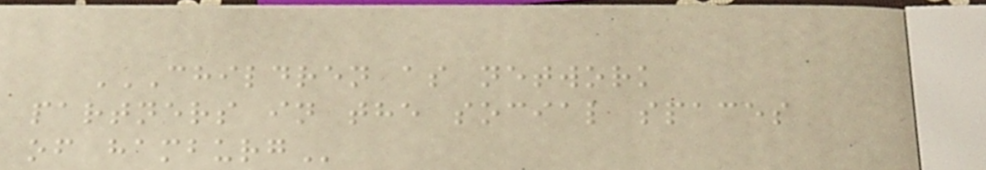CHILDREN AS NETWORK
PARTNERS IN THE SOCIAL SPACES
OF HAMBURG
